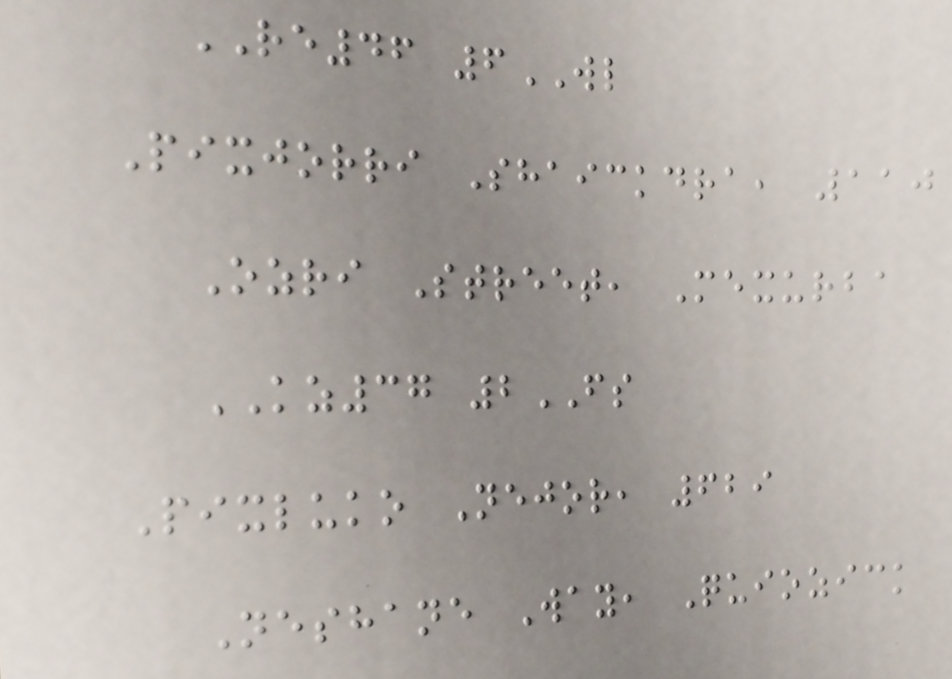RE46 6WL
Pixjorri Shaickdra, 110
Ozri Street, Mexurba
KZ37 2FS
Pixluko Nejor, 629
Neshane Way, Quiozick
